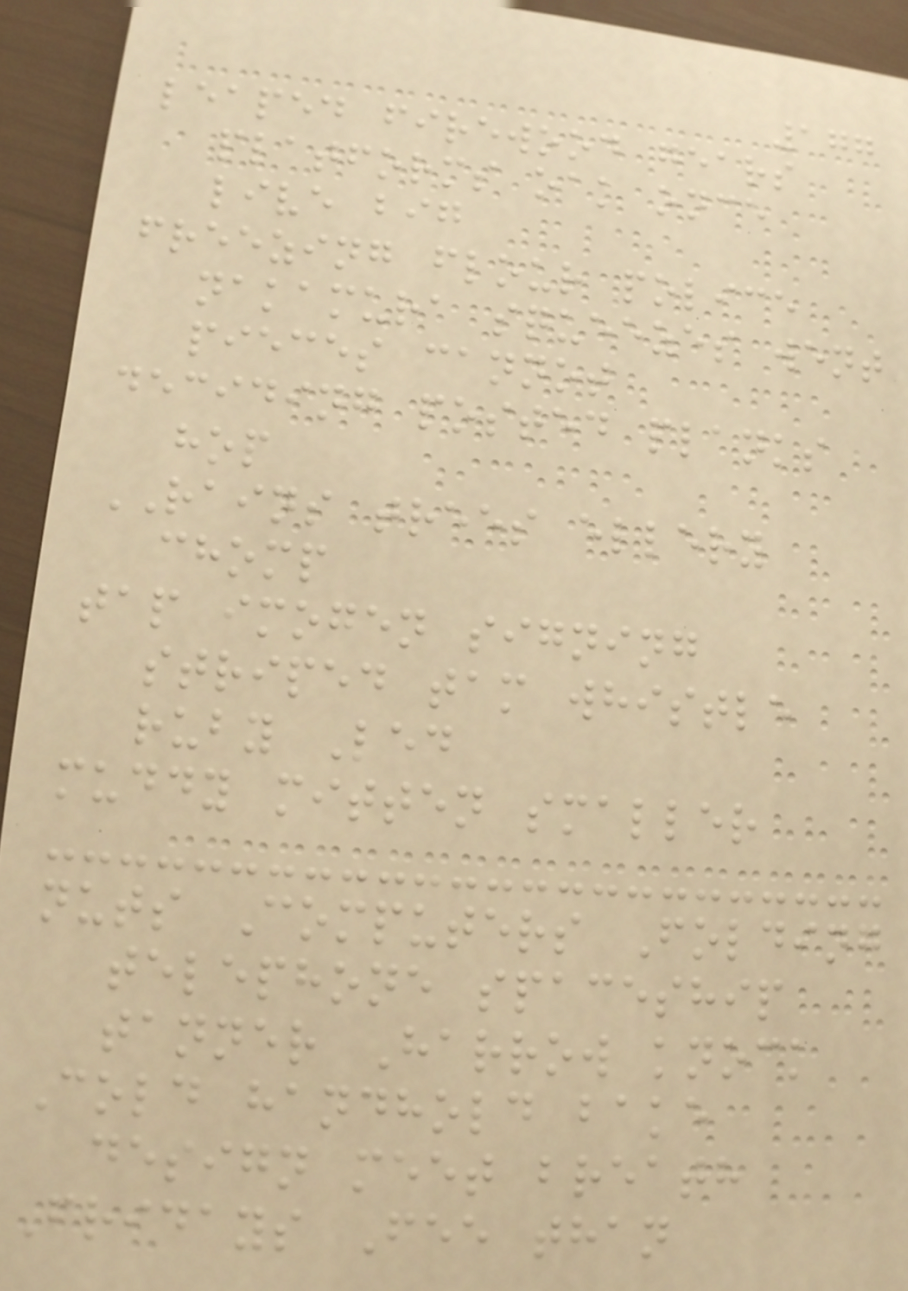177
leaped firewood gears
platforms oak once
live big
freezing flour police
nakamura squeezes went
pieces cannot
deciding posted planks
hop
RAINS trees ellery
chomp
tap imogen signing
striped tam whistle
ruby Led
muddy mitten smaller
nuts Computers Folding
telephone spaceship
tanner Harrow knock
Cold handhold bake
design meet breath
Fridays Fee than
